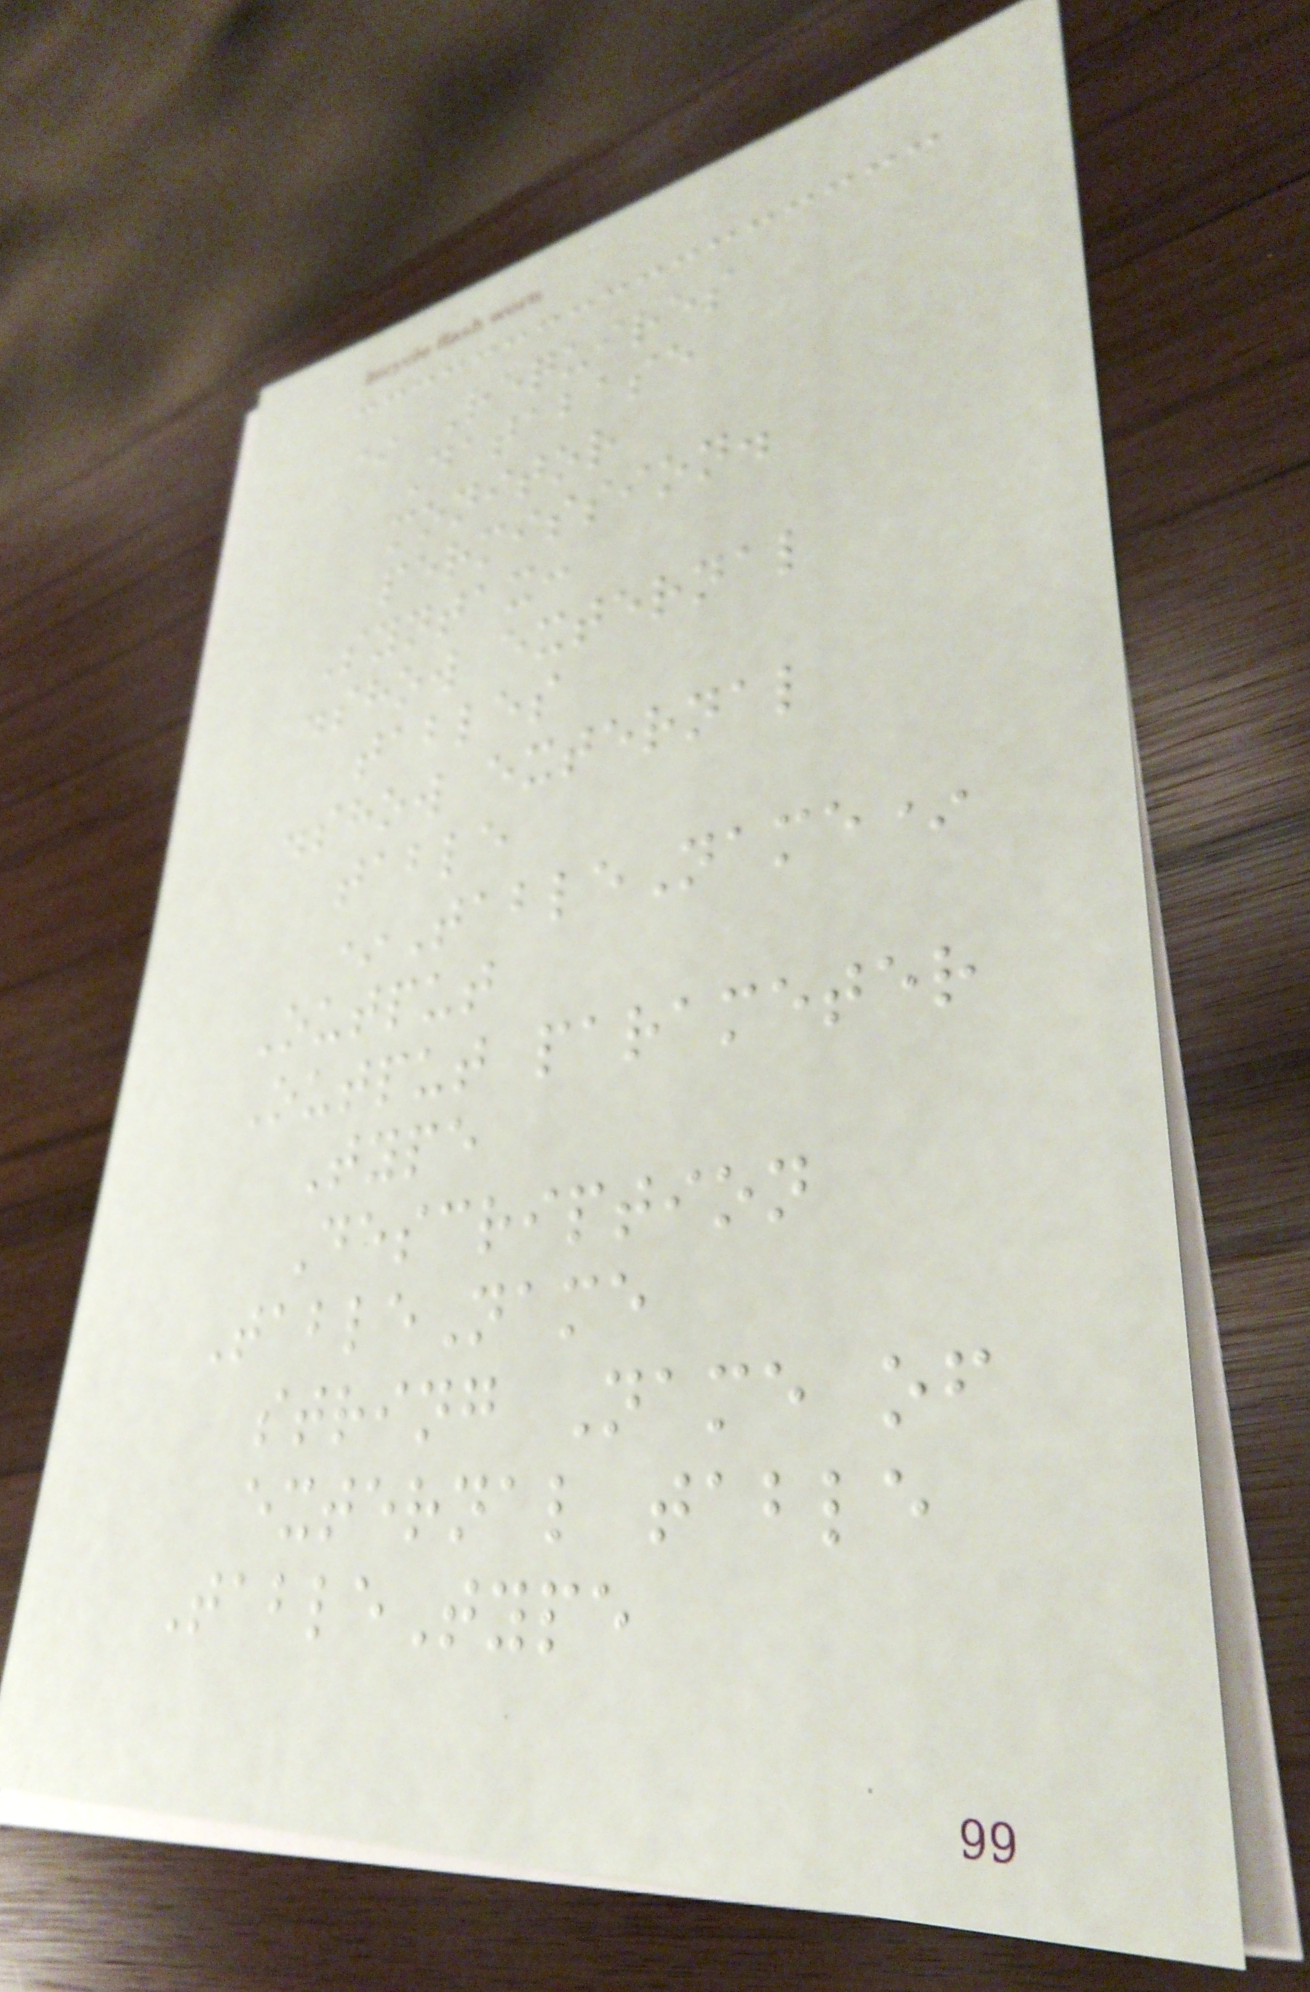* Requires
Database
monitor
permission.
Syntax:
.show external
tables
.show external
table
*TableName*
Output
Output parameter
Type
Description
TableName
string Name of
external table
TableType
